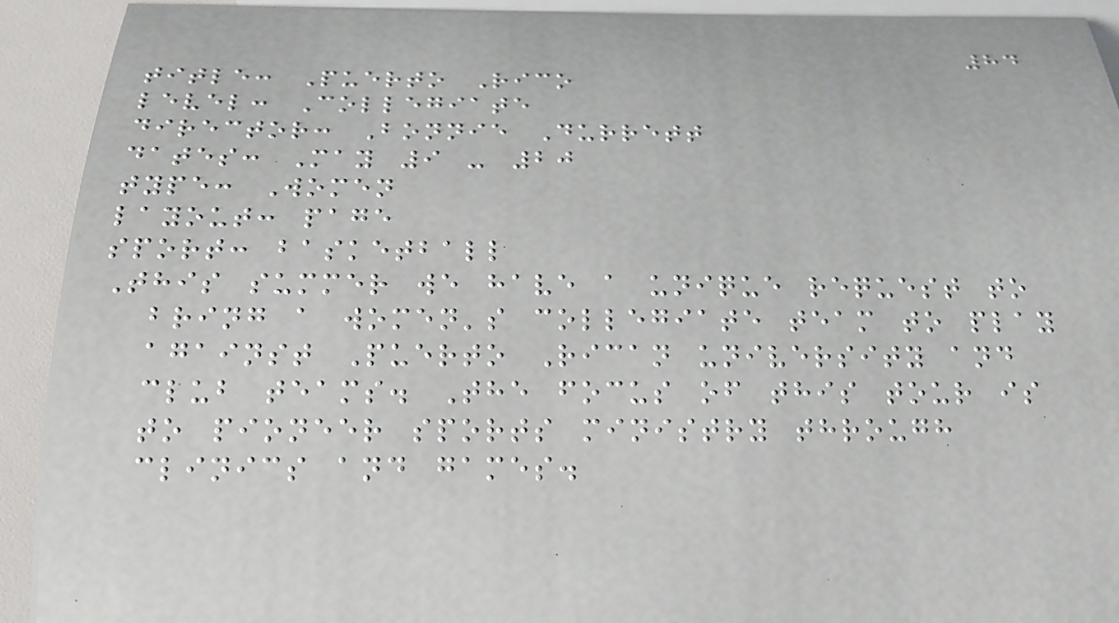84
title: Puerto Rico
level: Collegiate
director: Bonnie Durrett
dates: May 9 - 20
type: Women
layout: page
sport: basketball
This summer we have a unique request to
bring a women's collegiate team to play
against Puerto Rican university and
club teams. The focus of this tour is
to pioneer sports ministry through
clinics and games.
